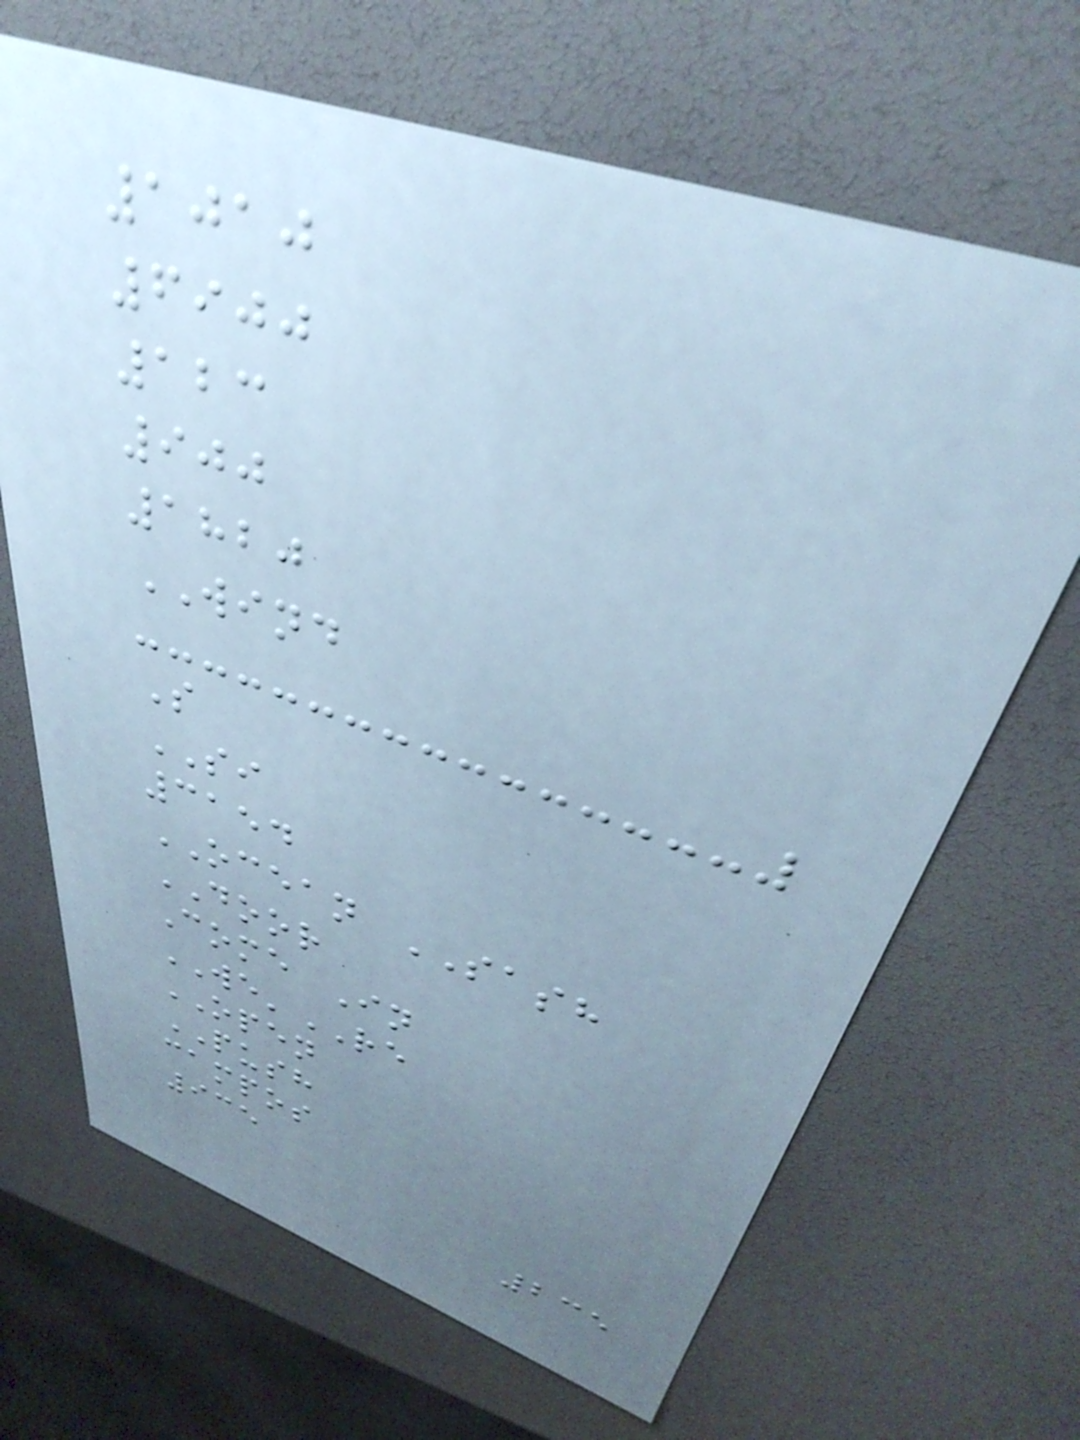1010
6900
123
900
1820
WIND
S
SI
3154
OCEAN SASH
DOOR
Come In
WE'RE
OPEN
PUSH
campos
935
235
